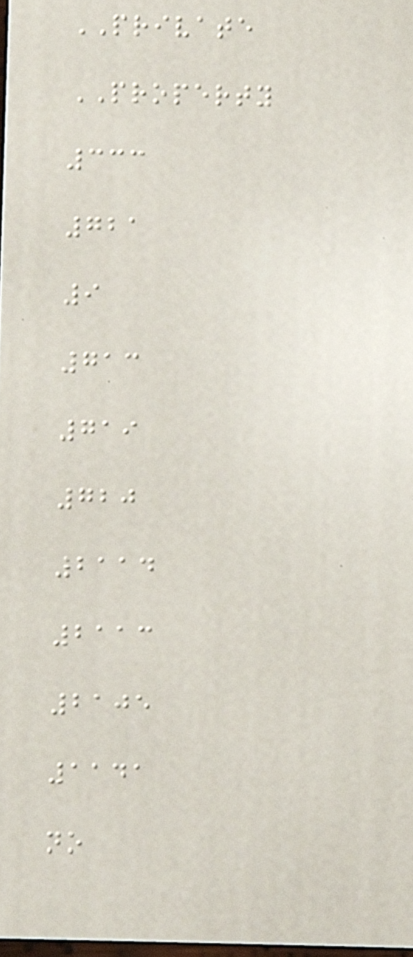PRIVATE
PROPERTY
333
721
9
713
719
720
2114
2113
2105
1141
no
